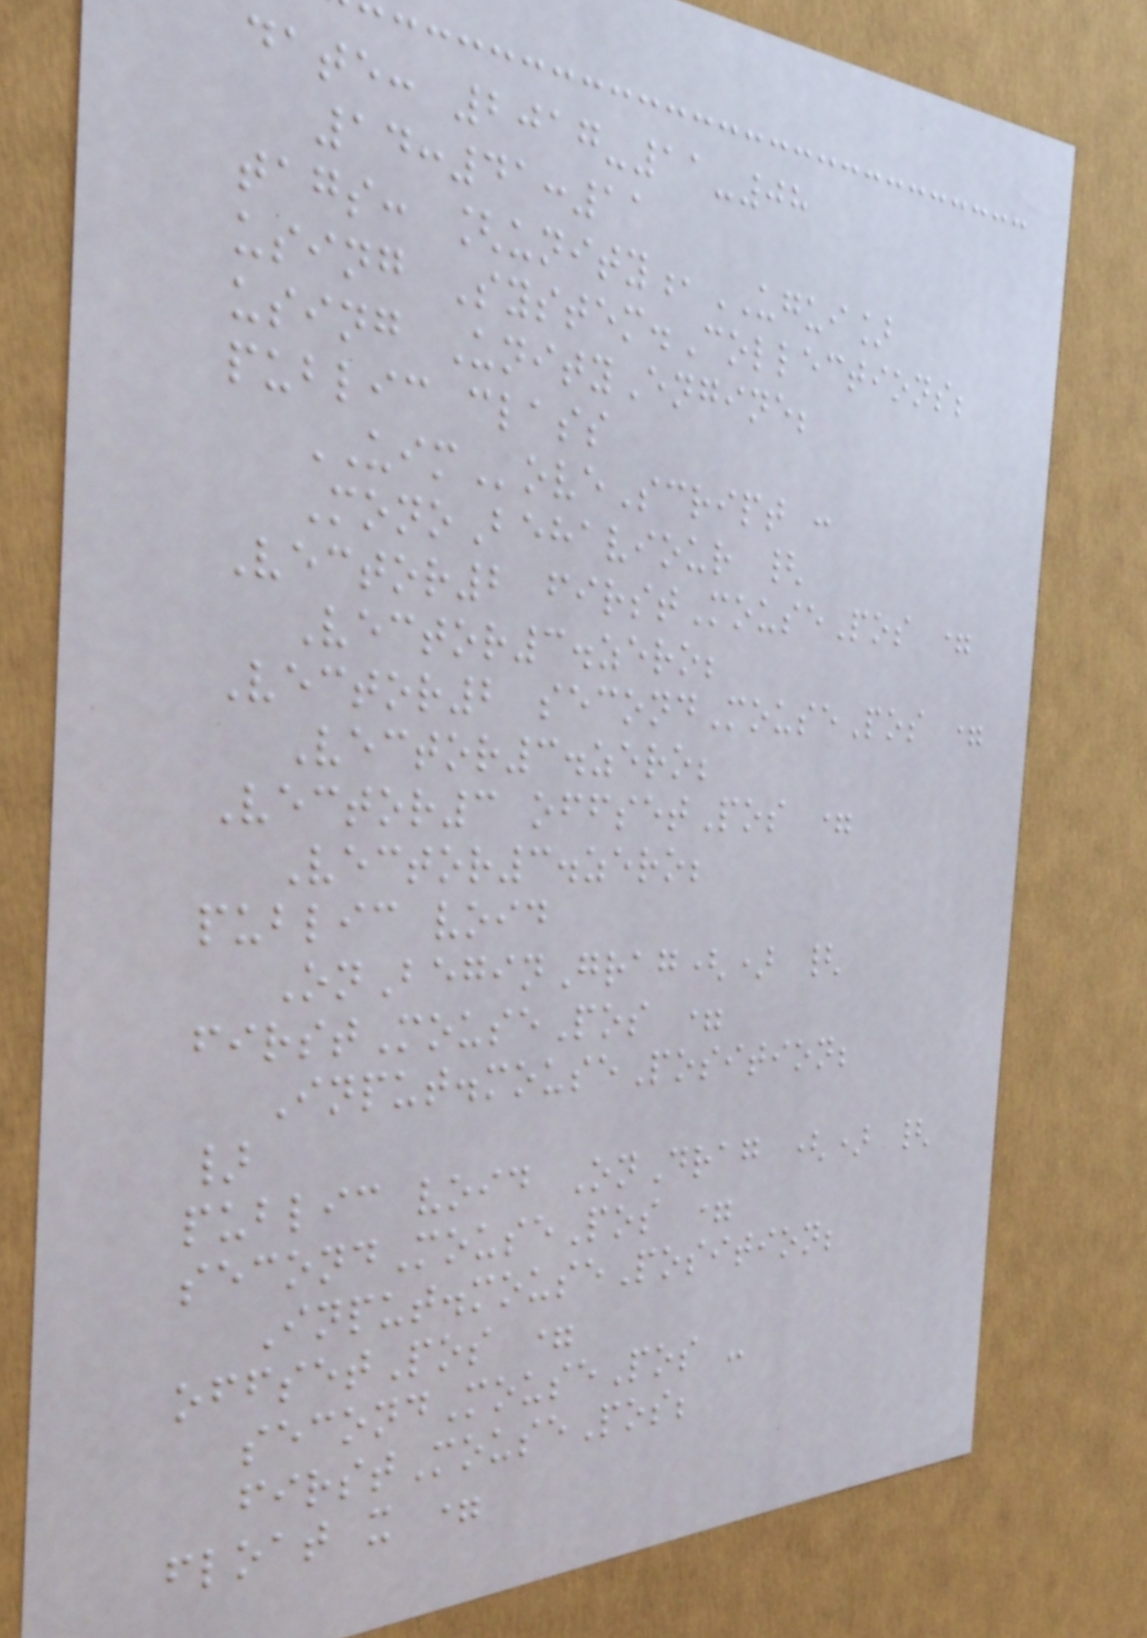date: 2017-11-08
14:41:11
tags: [unity,UGUI]
using System.Collections;
using UnityEngine;
public class
UIMoveScript :
MonoBehaviour {
Vector2 firstMousePos =
Vector3.zero;
Vector2 secondMousePos =
Vector3.zero;
Vector3 offsetPos =
Vector3.zero;
public void
OnBeginGrag() {
firstMousePos =
Input.mousePosition;
}
public void OnDrag () {
secondMousePos =
Input.mousePosition;
offsetPos =
secondMousePos -
firstMousePos;
float x =
